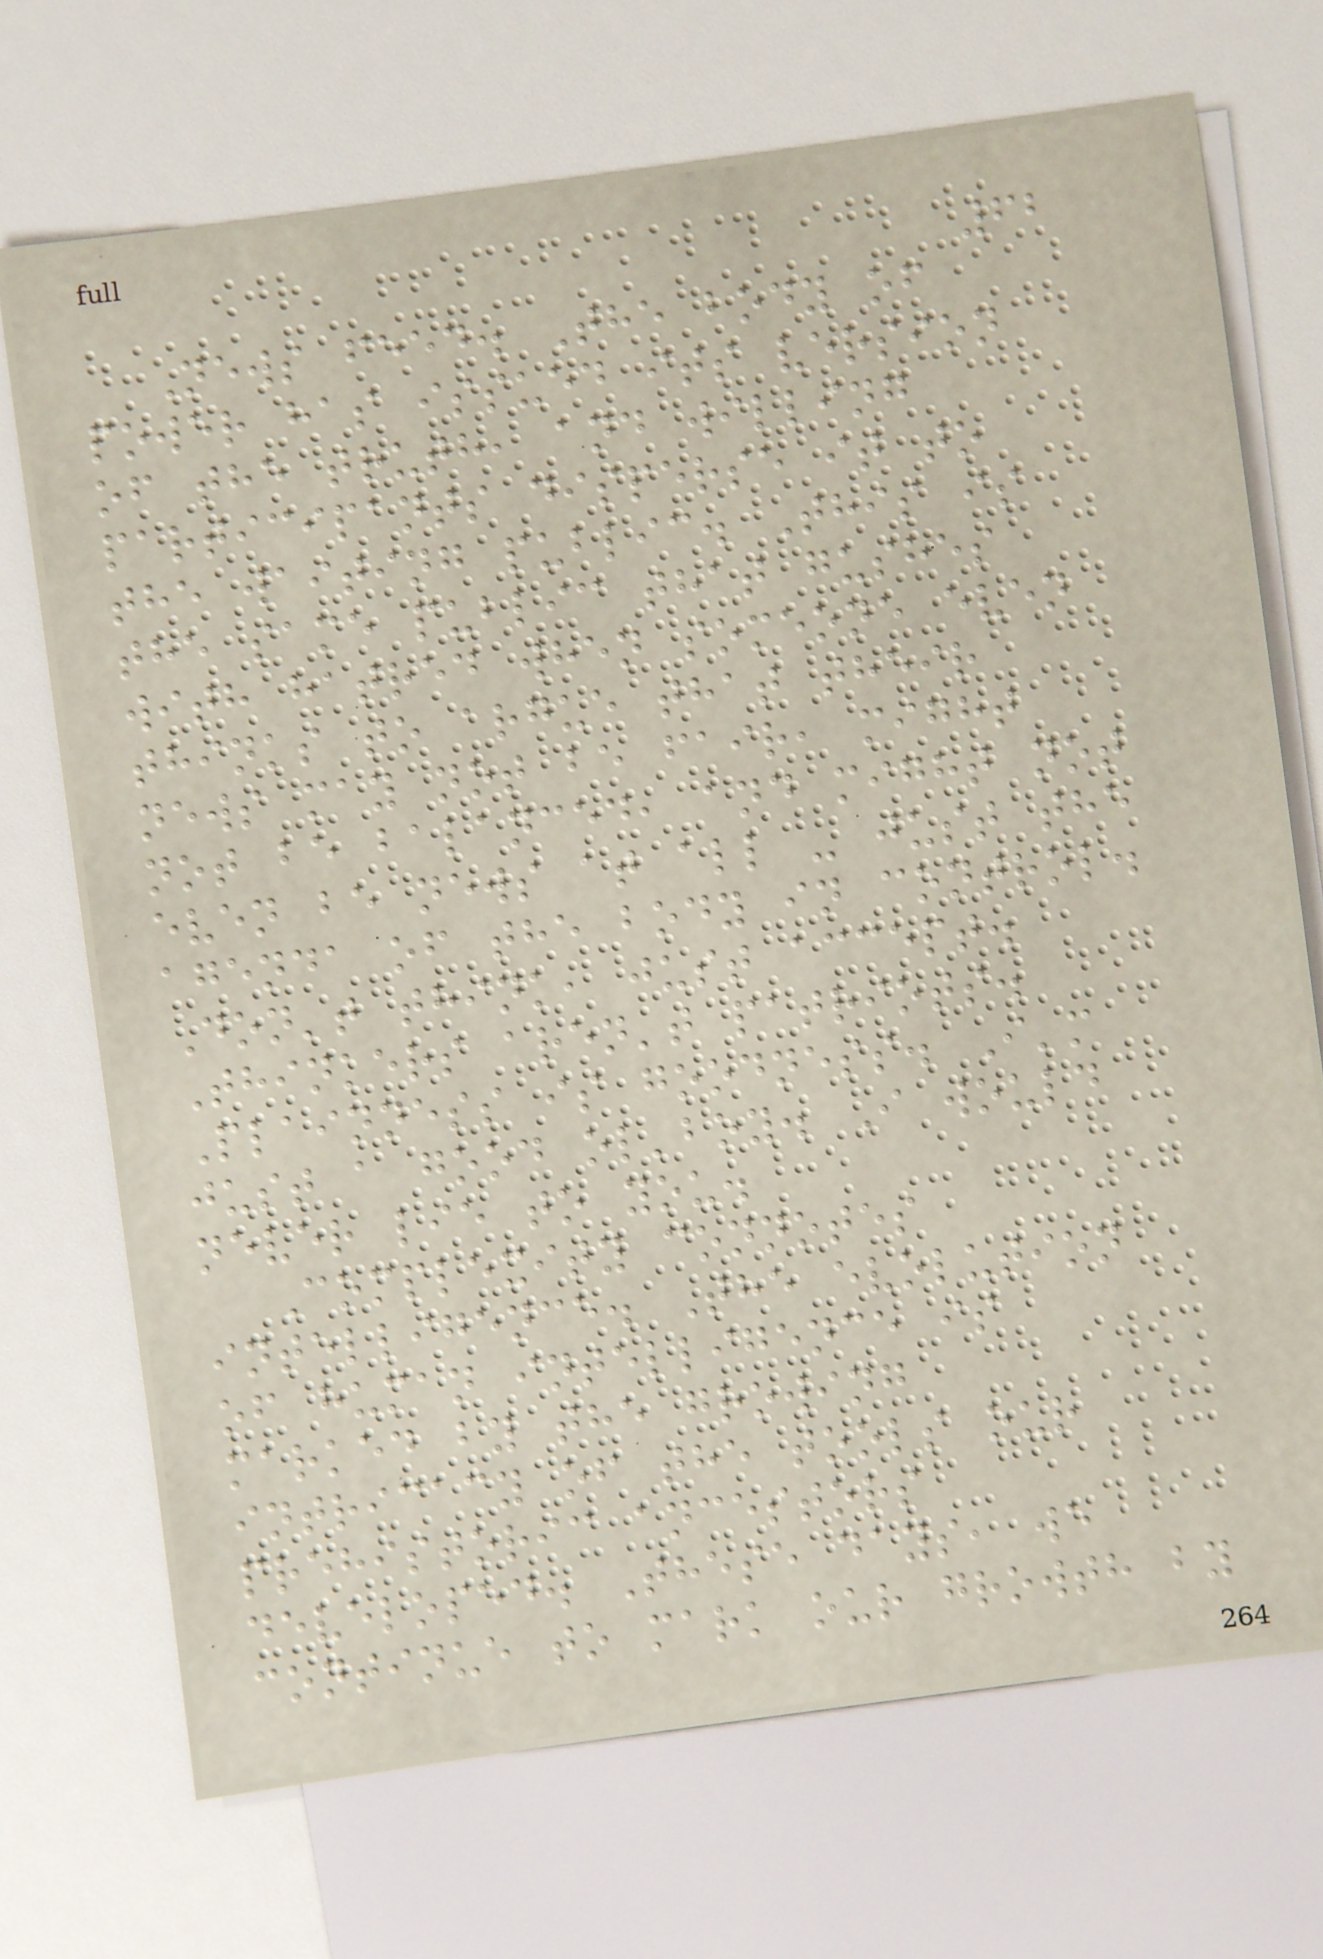62
News feed. The body of
power has issued its version
of the truth, and willing
participants disperse it to
the waiting public. This is
the same public that gushes
with hatred when someone even
thinks to argue that their
news may not be fair, might
not be balanced, and might not
even be news at all - just the
agenda of the body in control.
Don't think, just accept.
Thinkers aren't patriots.
Plainness is goodness. I'm
just a good ol'boy. I would
never lie to you.
Complexity connotes
intelligence. The evolution
of human intelligence is
marked by the growing
intricacy of the tools our
prehistoric ancestors
developed. These days, we
continue to mark our growth by
